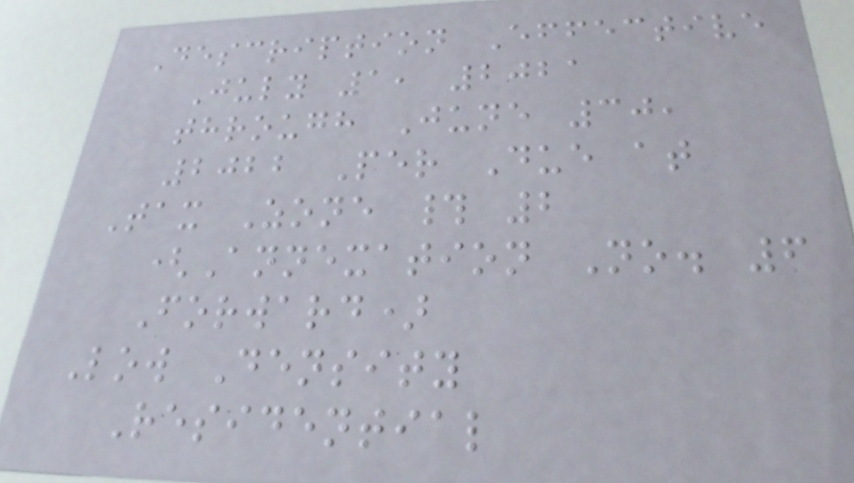Description Effective
July 1, 2021
through June 30,
2022 Per Due at
Tax Zone # 2
(Annexation No. 6
Forward)
Low Density
Residential
